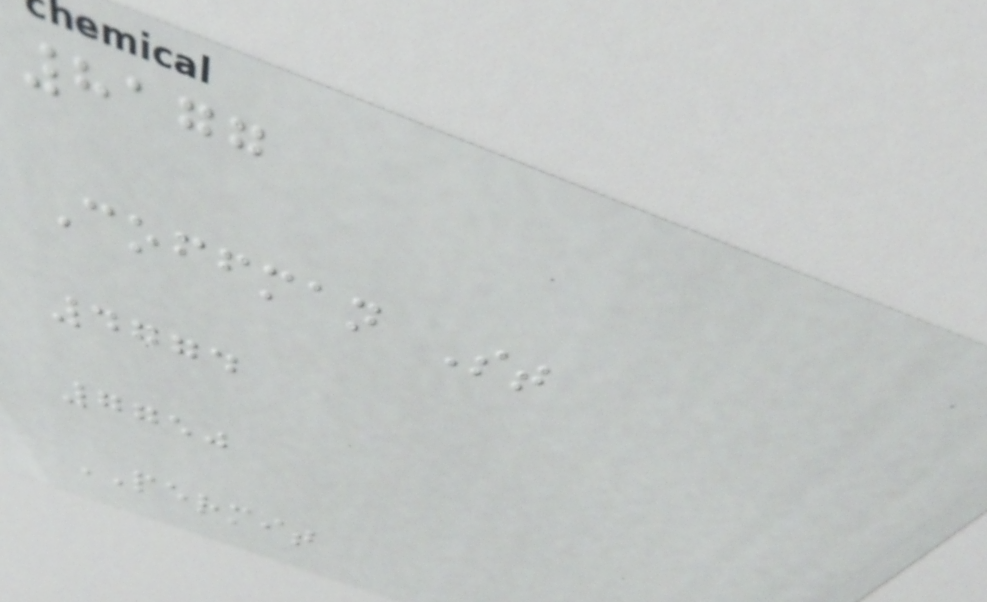8177
Coffman St
4774
7750
PERMIT
